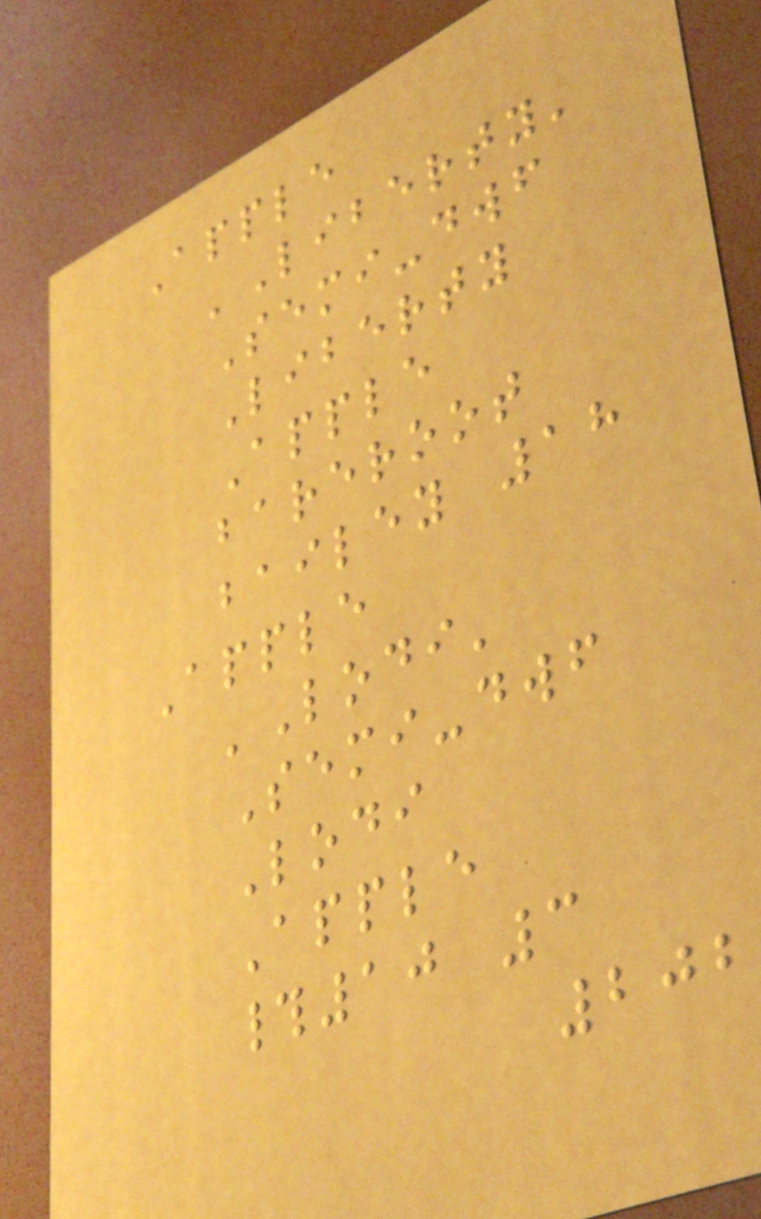Apple
'Liberty'
Semi-dwf
Liberty
Apple
bareroot
bailey 18
Apple
'Lodi'
Semi-dwf
Lodi
Apple
#10 3
202
